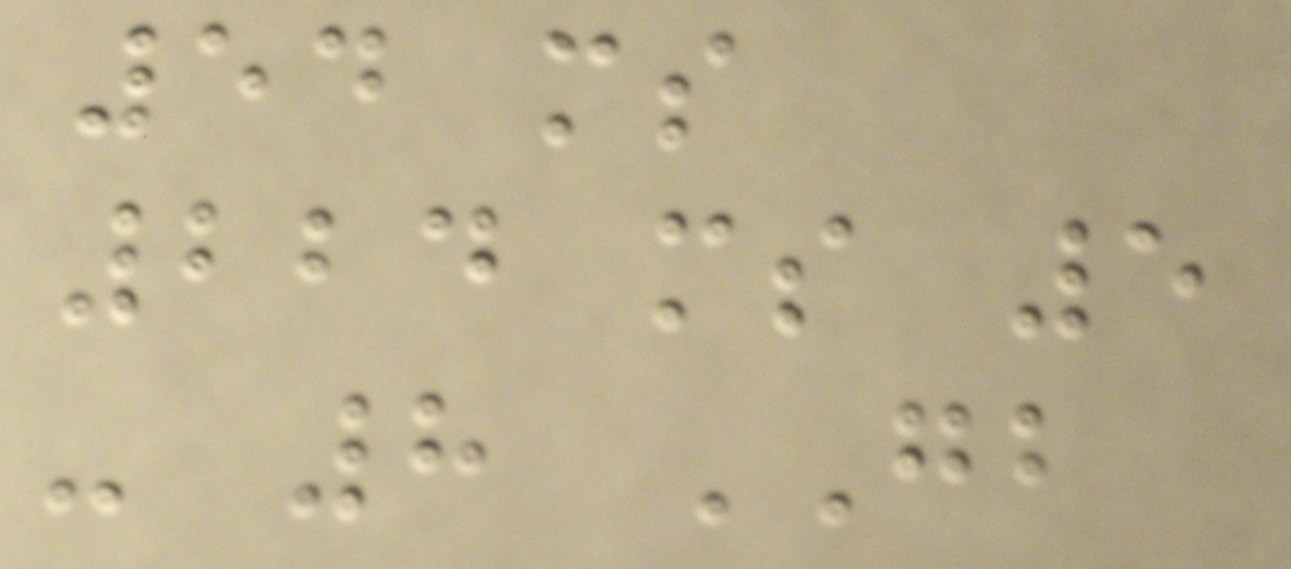54 ms
224 ms 5
- 8 GB
